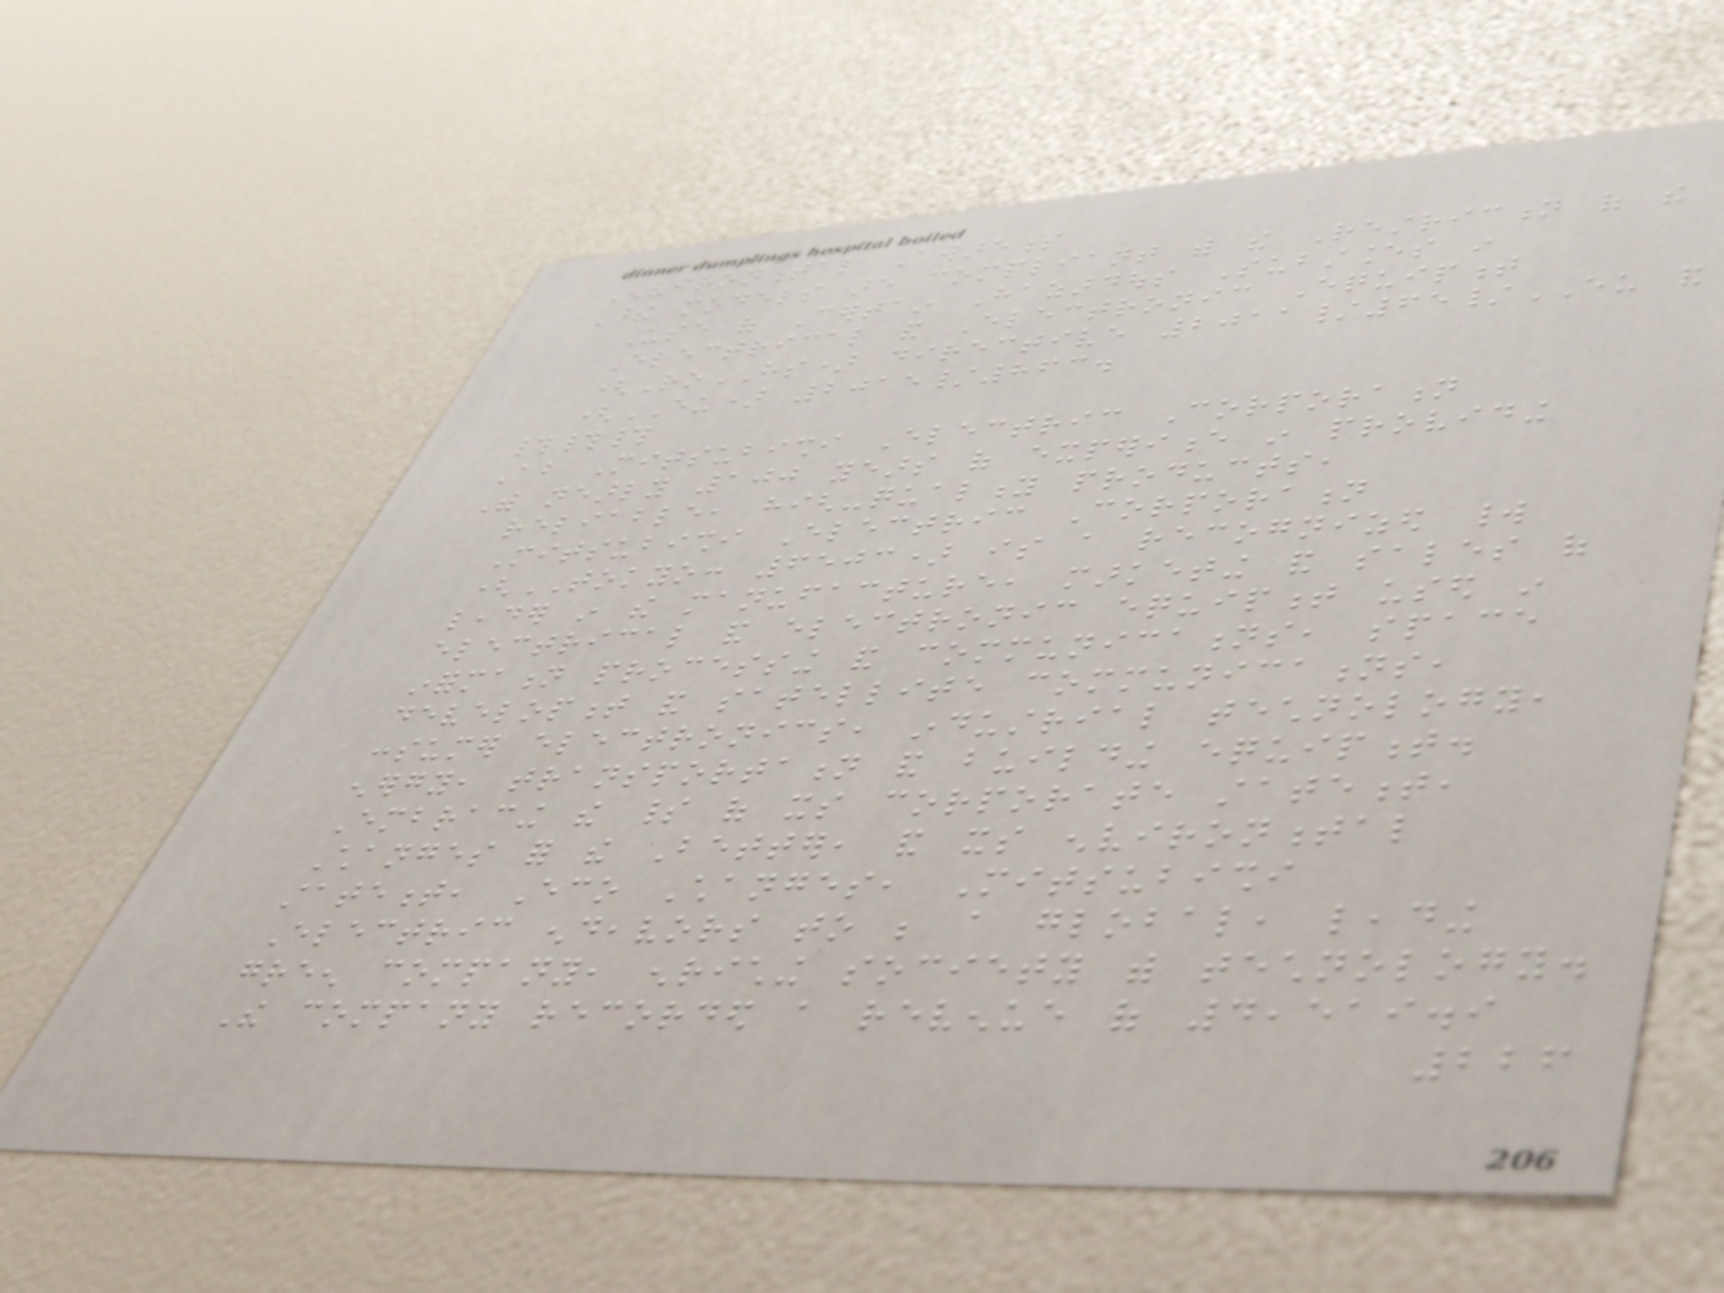Environmental Awareness
These models are compliant with the Restriction of the
Use of Certain Hazardous Substances in
Electrical and Electronic Equipment
(RoHS) directive 2011/65/EU and
(EU) 2015/863.
###
About Mitsubishi Electric Corporation
With nearly 100 years of experience in providing
reliable, high-quality products,
Mitsubishi Electric Corporation
(TOKYO: 6503) is a recognized world
leader in the manufacture, marketing and sales of
electrical and electronic equipment used in
information processing and communications, space
development and satellite communications,
consumer electronics, industrial technology,
energy, transportation and building equipment.
Embracing the spirit of its corporate statement,
Changes for the Better, and its environmental
statement, Eco Changes, Mitsubishi
Electric endeavors to be a global, leading
green company, enriching society with technology.
The company recorded a revenue of 4,519.9
226
